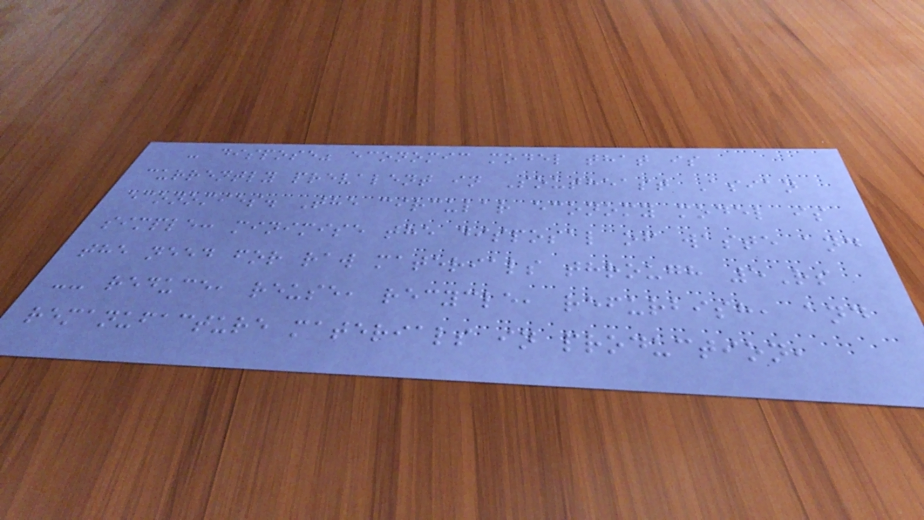- dispose" economic model that is
currently prevalent in Southeast Asian
economies. The circular economy model is
simple: minimise the disposal of waste and
the need for raw materials through 5Rs
-- reduce, reuse, recycle, refurbish, and
remanufacture materials in production,
